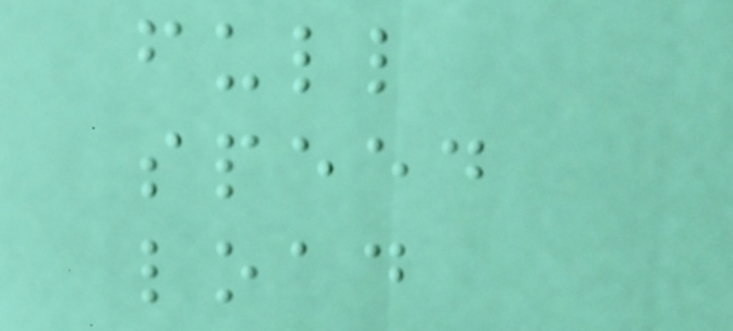full
speed
load
